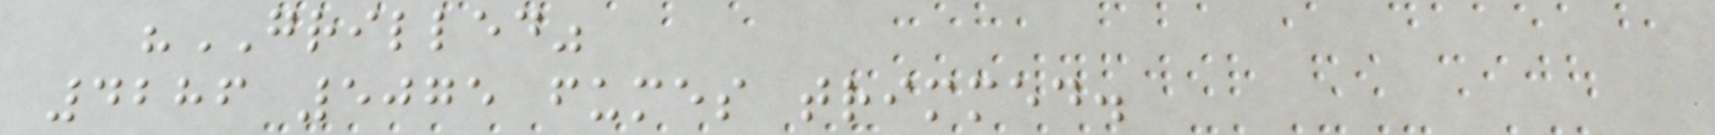"GRILLED"
4286 5075 fumes trimmed.
